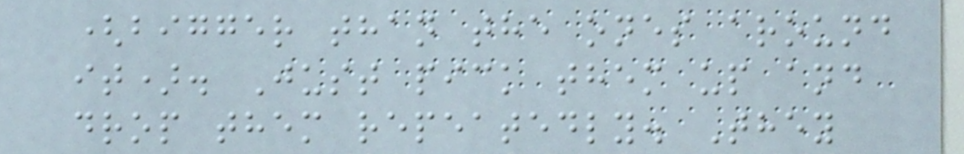(bigger than the ones around
it). Just pick them up and
drop them repeatedly. They
